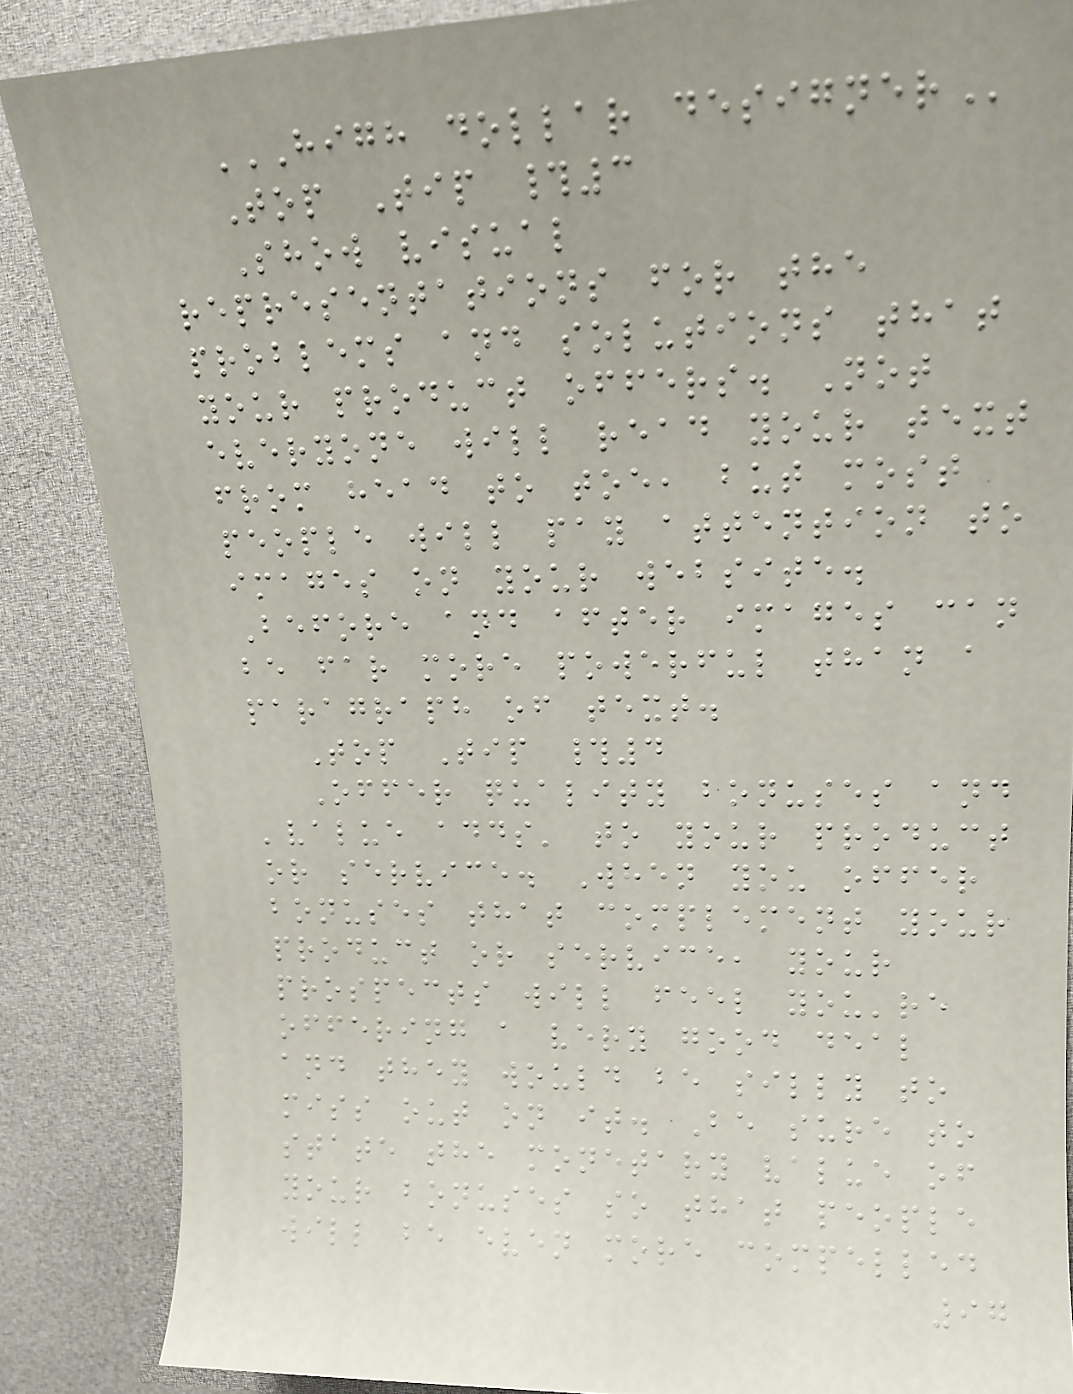HIGH DOLLAR DESIGNER
Top Tip #3
Show visual
representations for the
problems and solutions that
your product offers. Not
everyone will read your text
from head to toe, but most
people will pay attention to
images on your website.
Before and after images can
be far more powerful than a
paragraph of text.
Top Tip #4
Offer quality bonuses and
'value adds' to your product
or service. When you offer
bonuses that complement your
product or service, your
prospects will feel you're
offering a very good deal
and they would be silly to
miss out on it. Be sure to
state the monetary value of
your bonuses so that people
will be even more compelled
97
